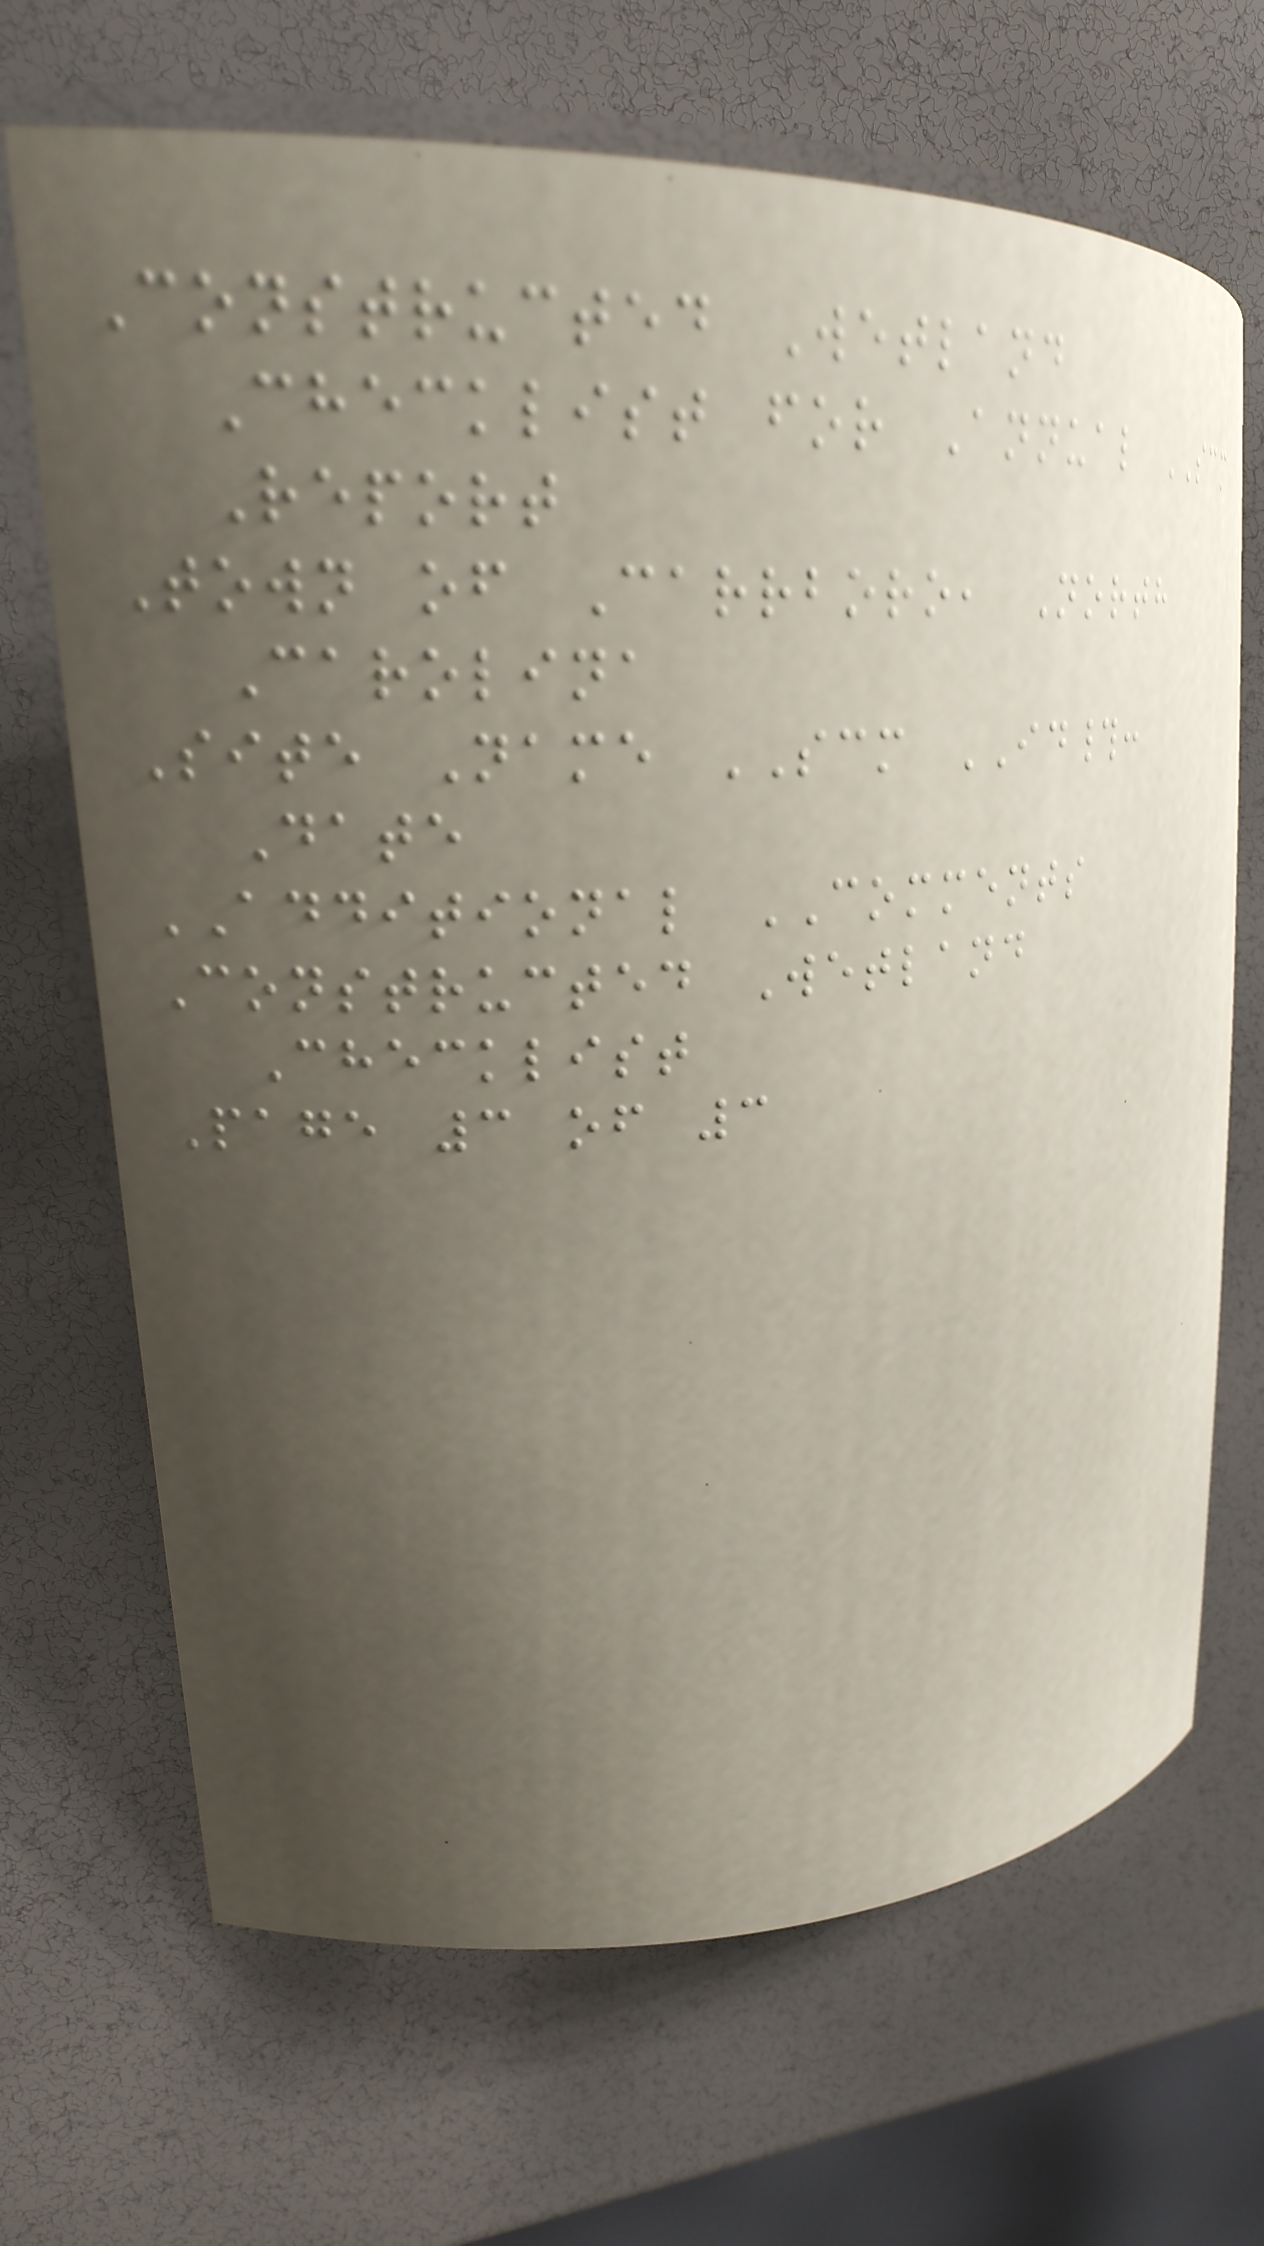Constructed Wetland
Checklist for Annual SCM
Report
Town of Carrboro, North
Carolina
Site Name SCM ID#:
Date
ADDITIONAL COMMENTS
Constructed Wetland
Checklist
Page 3 of 3
